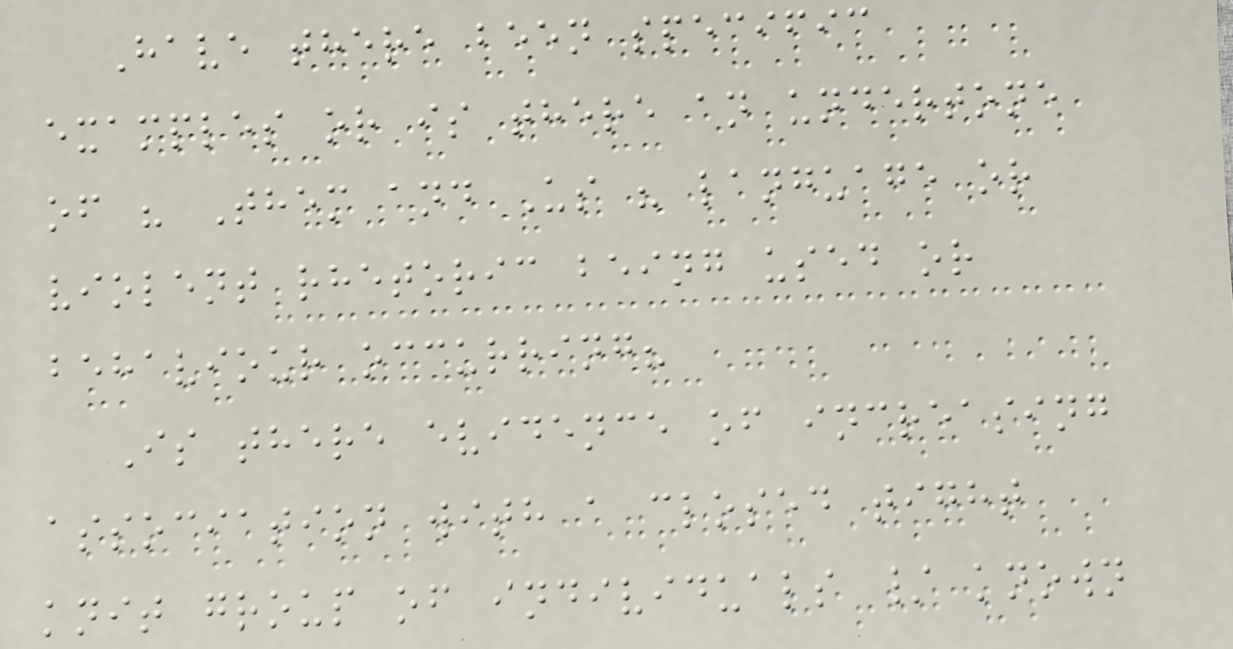Have there been specific
examples or is there an undertone
of " Them and Us " language or
violent rhetoric being used or
behaviour occurring?
Is there evidence of increasing
association with a closed tight
knit group of individuals / known
